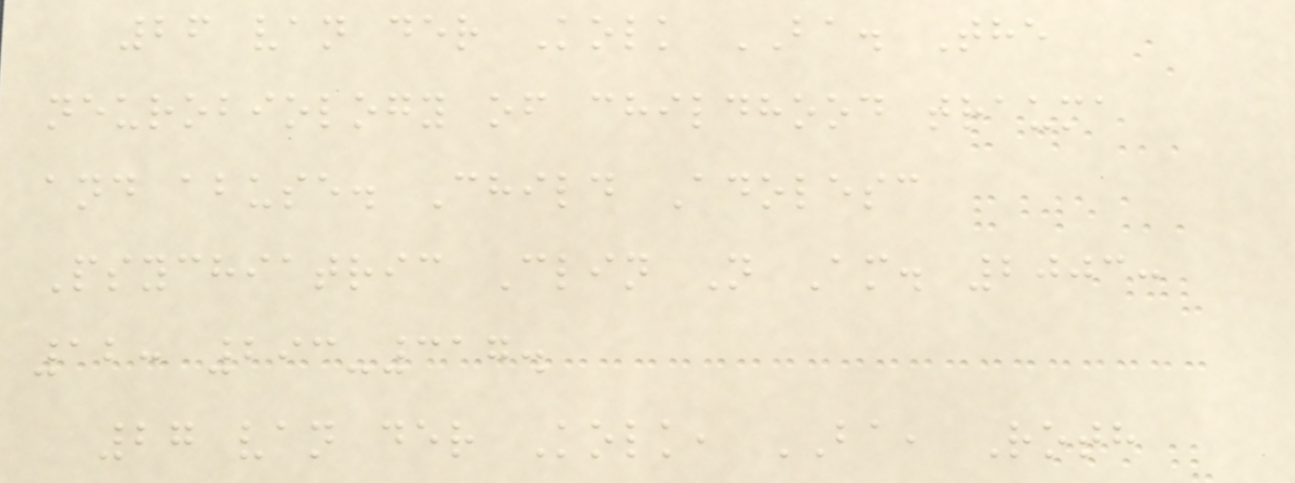26 van der Kolk BA. The
neurobiology of childhood trauma
and abuse. Child Adolesc
Psychiatric Clin N Am. 2003:
12: 293-317.
27 van der Kolk, BA, Roth
